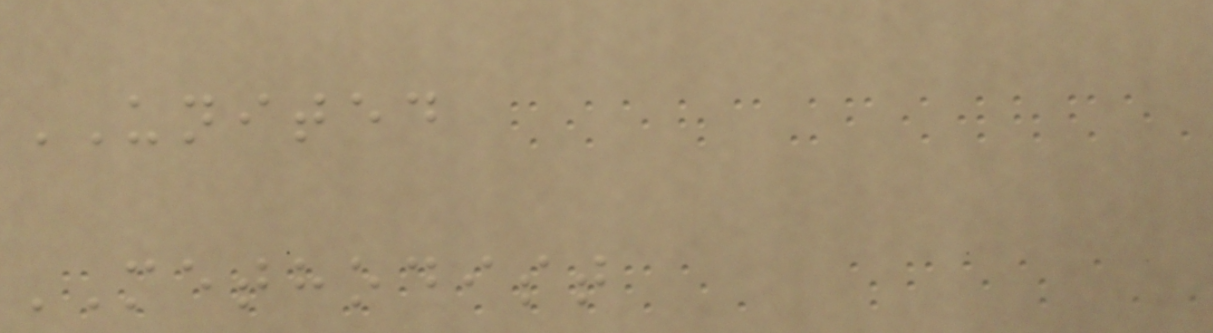UNITED
METHODIST
